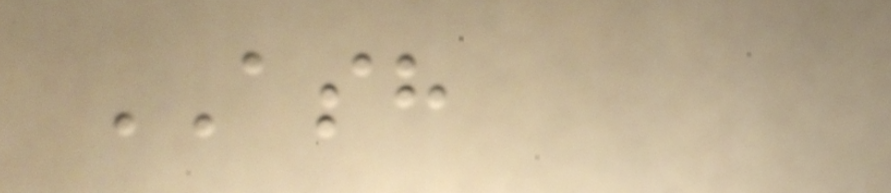ASH
